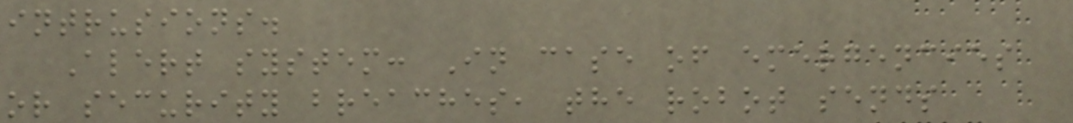intrusions.
Alert system: In case of emergencies
or security breaches, the robot sends
